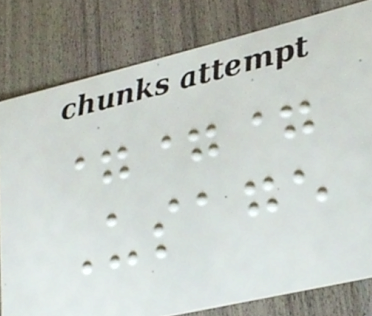===
Usage
